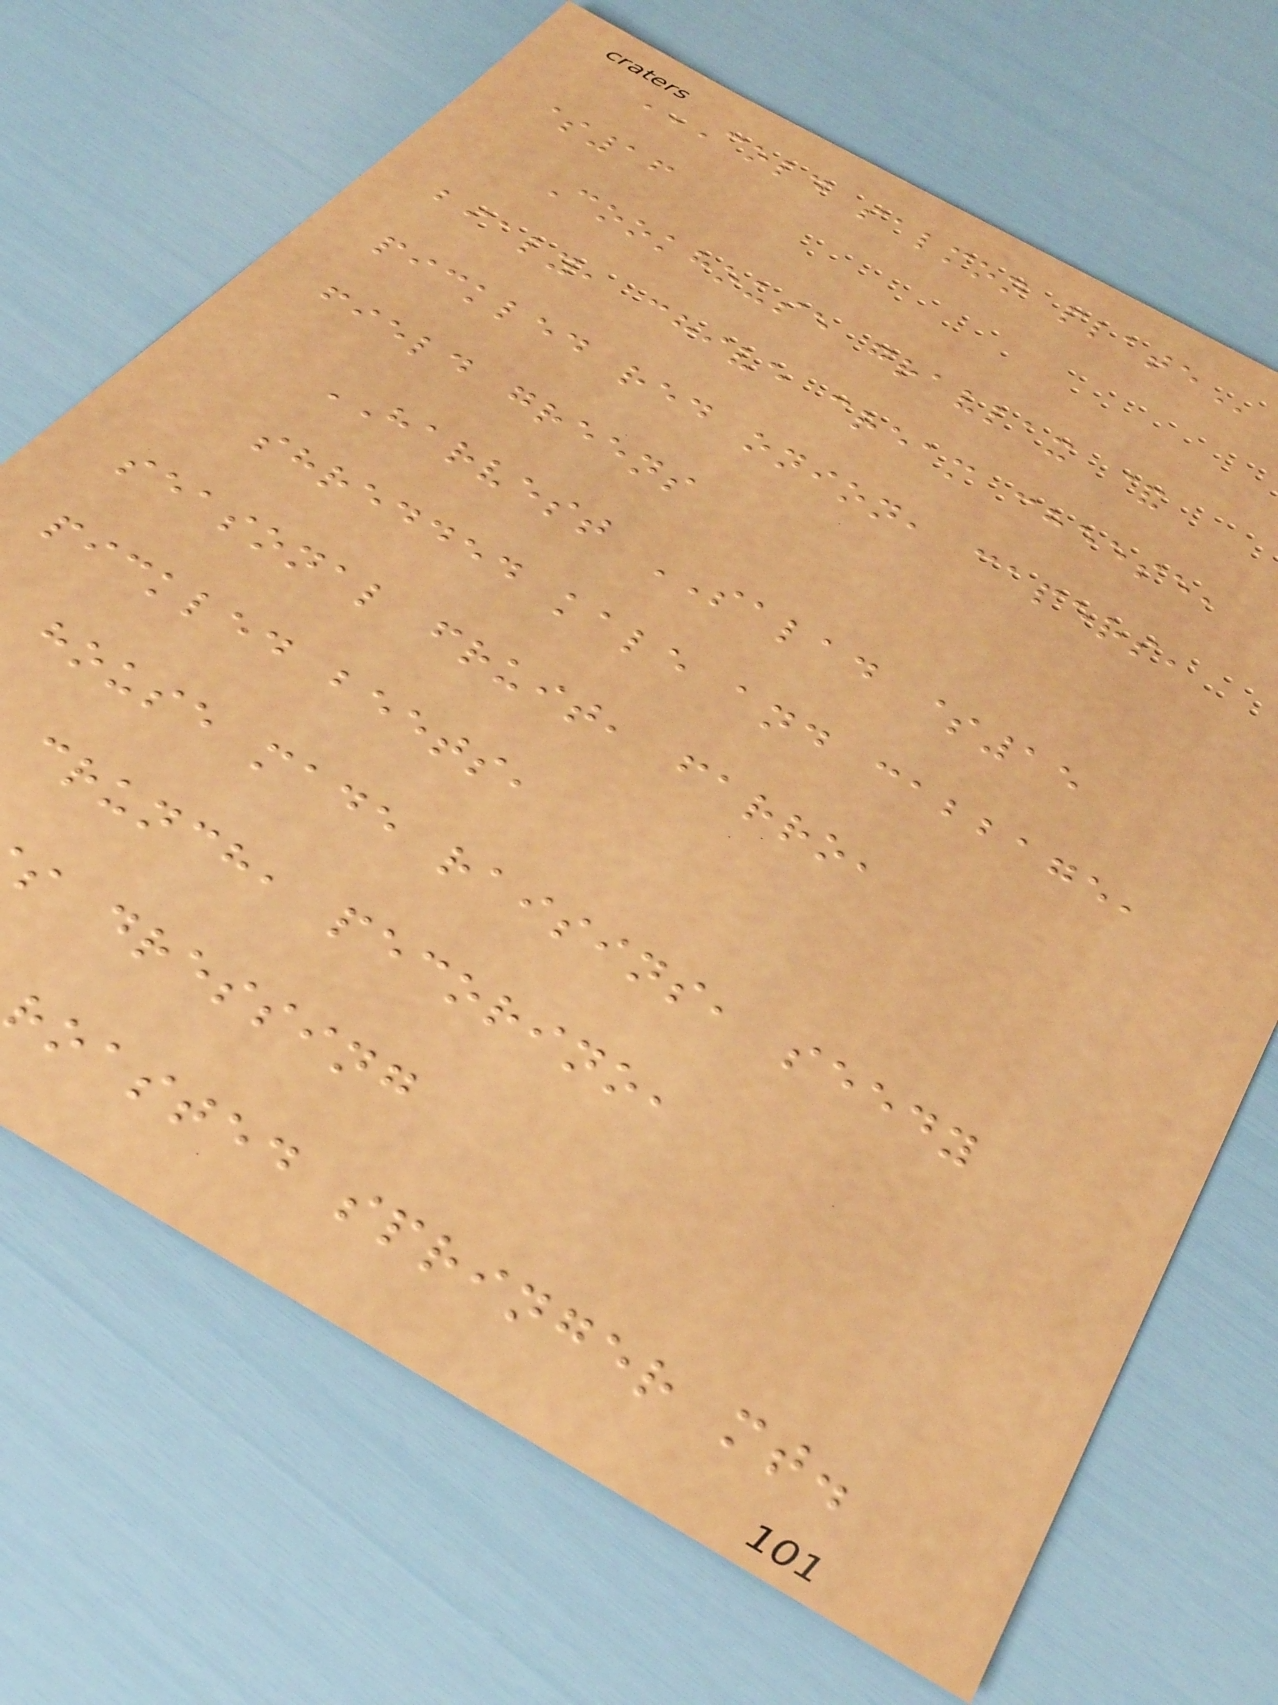COLD SALMON PLATE
$16
Cookhouse gravlax &
bialy, chive cream cheese,
pickled red onion, capers,
field greens
HARVEST SALAD $15
shredded kale and cabbage,
seasonal fruit, farro,
pickled beets,
house made raisins, seedy
crunch, pecorino,
s dressing
roasted springer mt.
